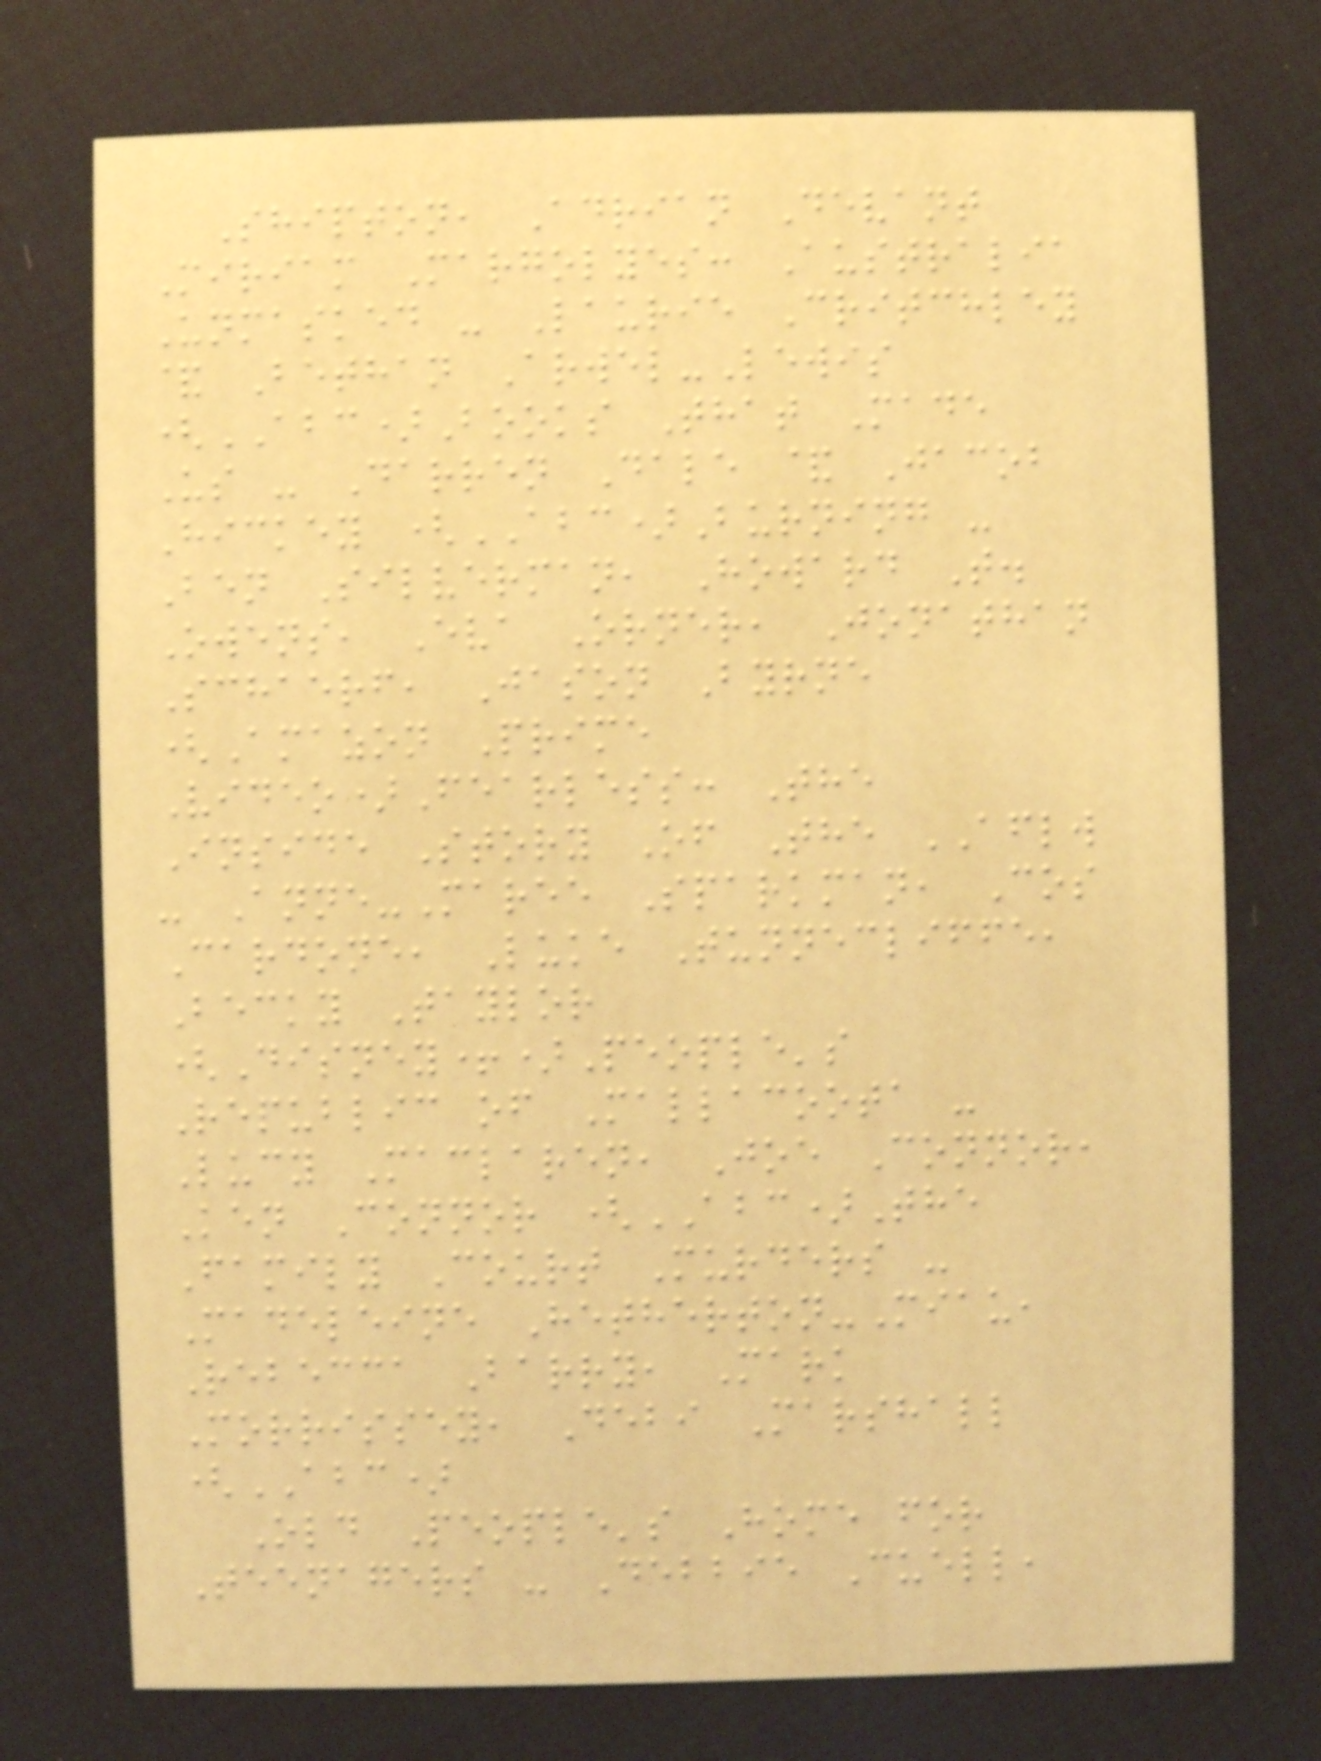Shipton, Adrian Devant
Miriam Margolyes: Australia
Unmasked - Laurie Critchley
& Bethan Arwel-Lewis
(ABC)Books That Made
Us - Darren Dale & Jacob
Hickey (ABC)Burning -
Ben Silverman, Howard T.
Owens, Eva Orner, Jonathan
Schaerf, Jason Byrne
(Amazon Prime
Video)Fearless: The
Inside Story Of The AFLW
- Anne-Maree Sparkman, Cos
Cardone, Luke Tunnecliffe,
Becky Taylor
(Disney+)People's
Republic of Mallacoota -
Lucy Maclaren, Joe Connor,
Ken Connor (ABC)The
Family Court Murders -
Madeleine Hetherton-Miau,
Rebecca Barry, Mark
Morrissey, Debi Marshall
(ABC)
Old People's Home for
Teenagers - Debbie Cuell,
